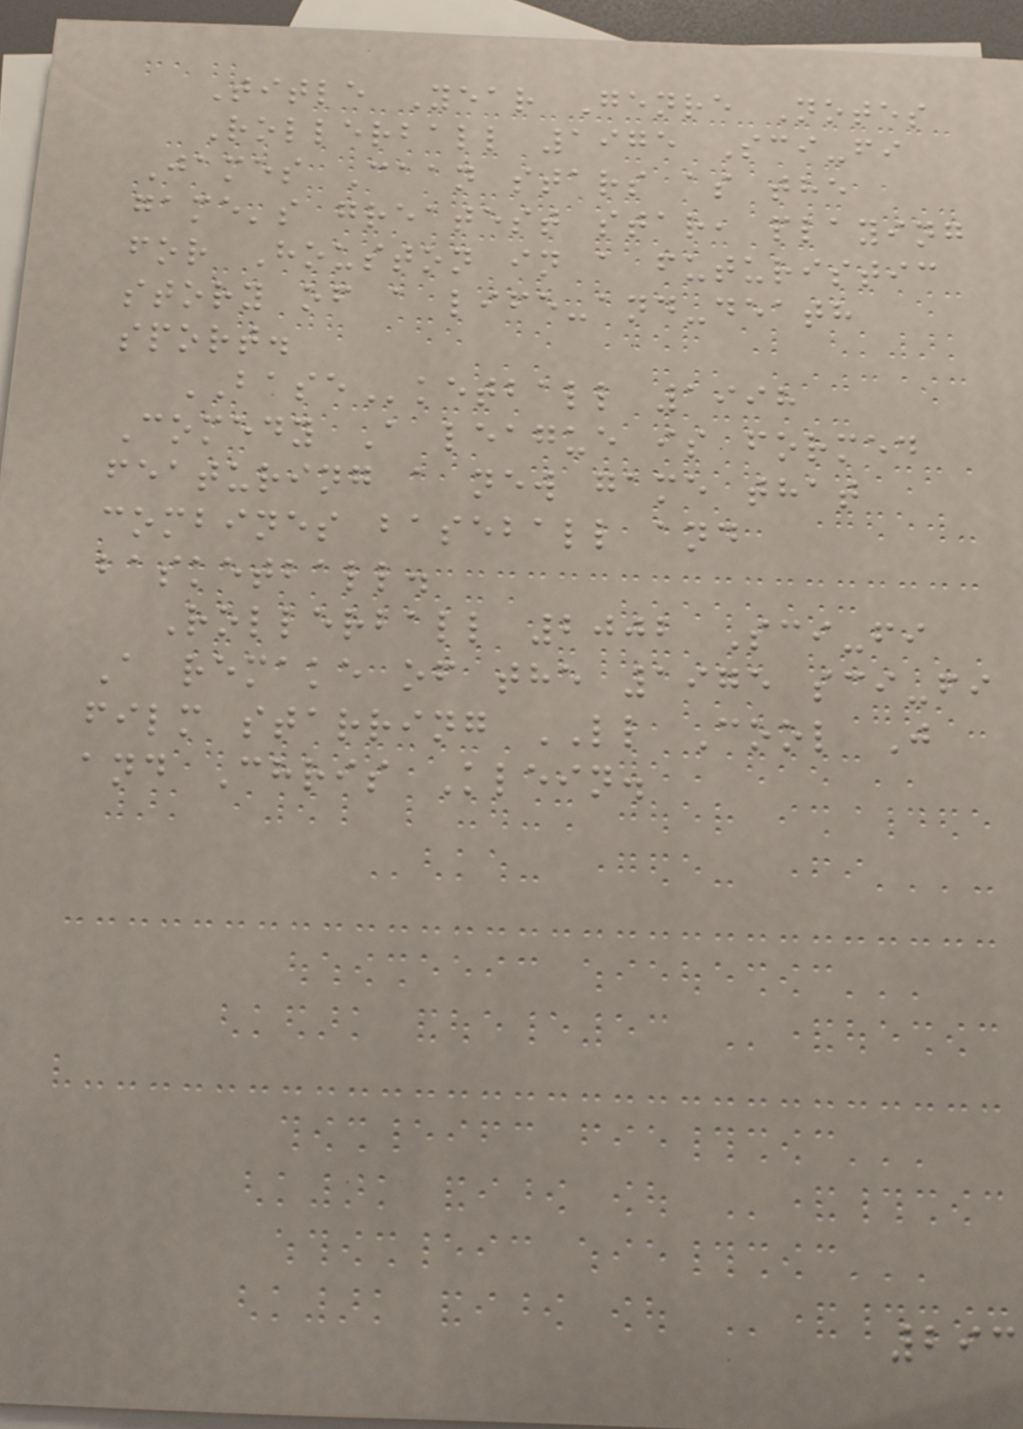Title Year Genre Notes
Rollerball 1975 Sci-fi
James Caan stars as the
game's greatest star, playing
for Houston in a futuristic
story of a life-and-death
sport.
BASEketball 1998
Comedy A league is formed
featuring a new game that
combines baseball and
basketball.
Rollerball 2002 Sci-fi
A remake of the 1975 sci-fi
film starring LL Cool J
and Chris Klein.
293
